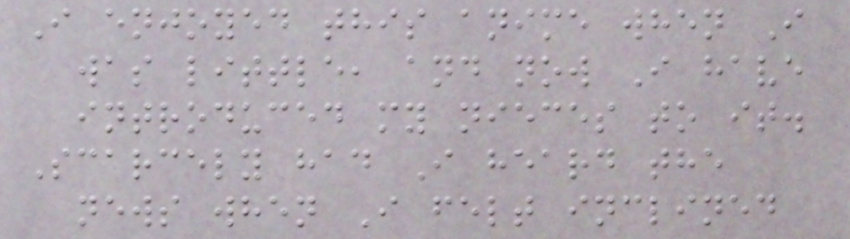I enjoyed this anime when I
was little, and now I have
introduced my nieces to it.
Scarcely had I heard the
news when I felt inclined
